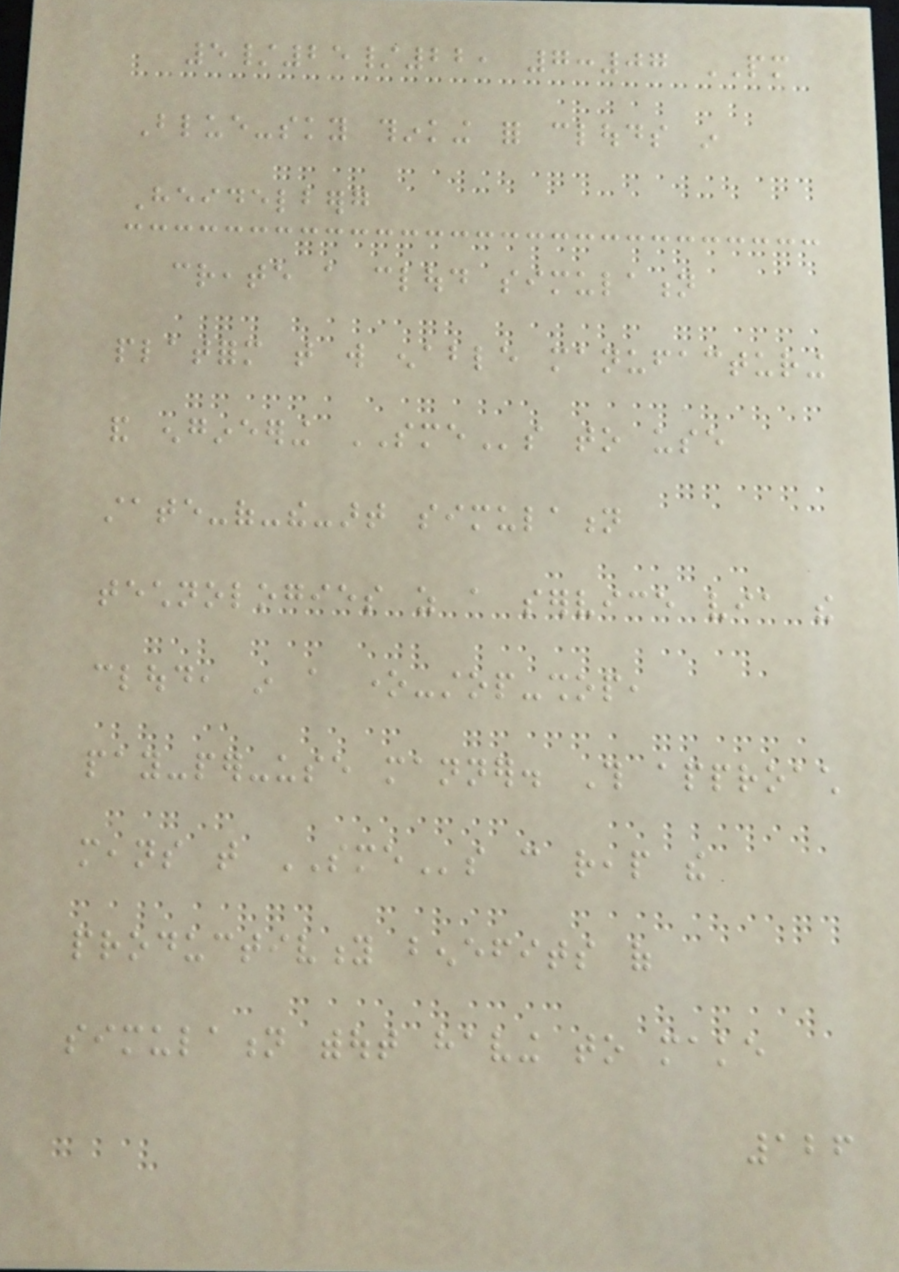5/25/22, 7:07 PM
Blue-sky thinking for clouds in
Heidelberg
create a cloud simulation
platform that will enable manufacturing
and engineering SMEs to use
state-of-the-art simulation
technologies as a service via the
cloud, in a one-stop-shop,
pay-per-use manner. This approach
means that SMEs can reap the
productivity benefits of
simulation without having to make
126
